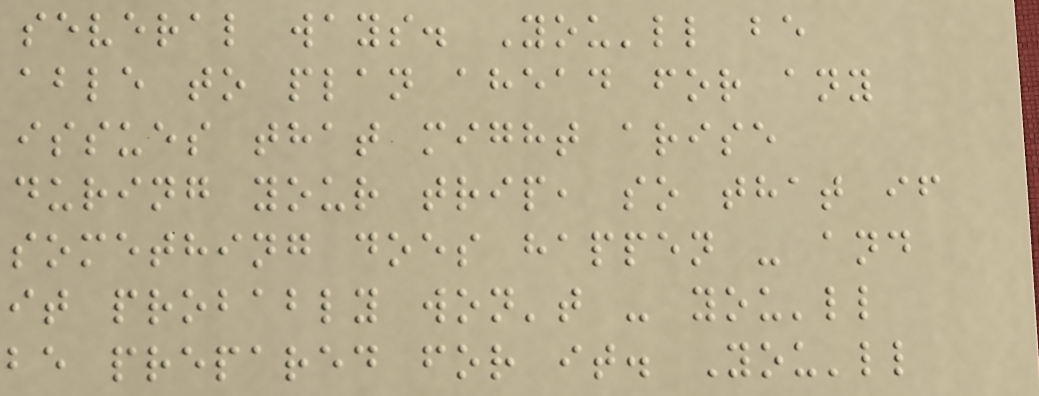several ways. You'll be
able to plan ahead for any
issues that might arise
during your trip, so that if
something does happen - and
it probably won't - you'll
be prepared for it. You'll
